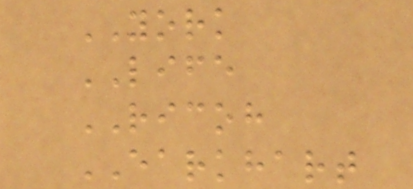YORK
LIFE
RICOH
EARKHART
